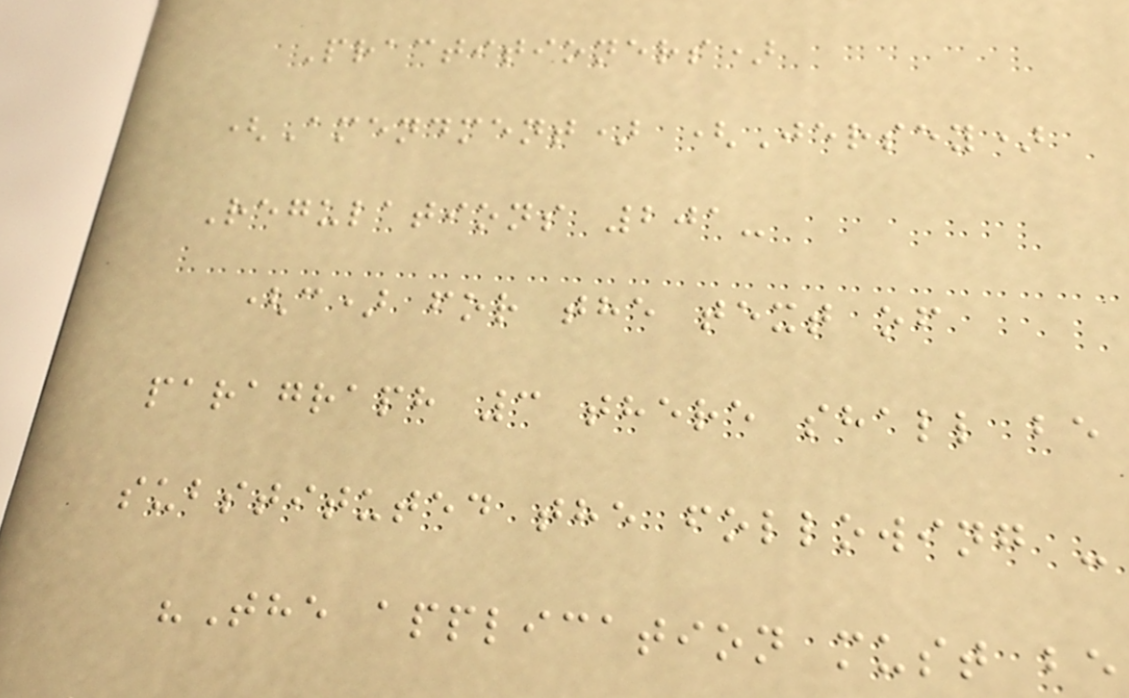Practitioners)
(Amendment) (Jersey)
Regulations 201-
(c) for the text of
paragraph 3 there shall be
substituted the following -
"The application must be
